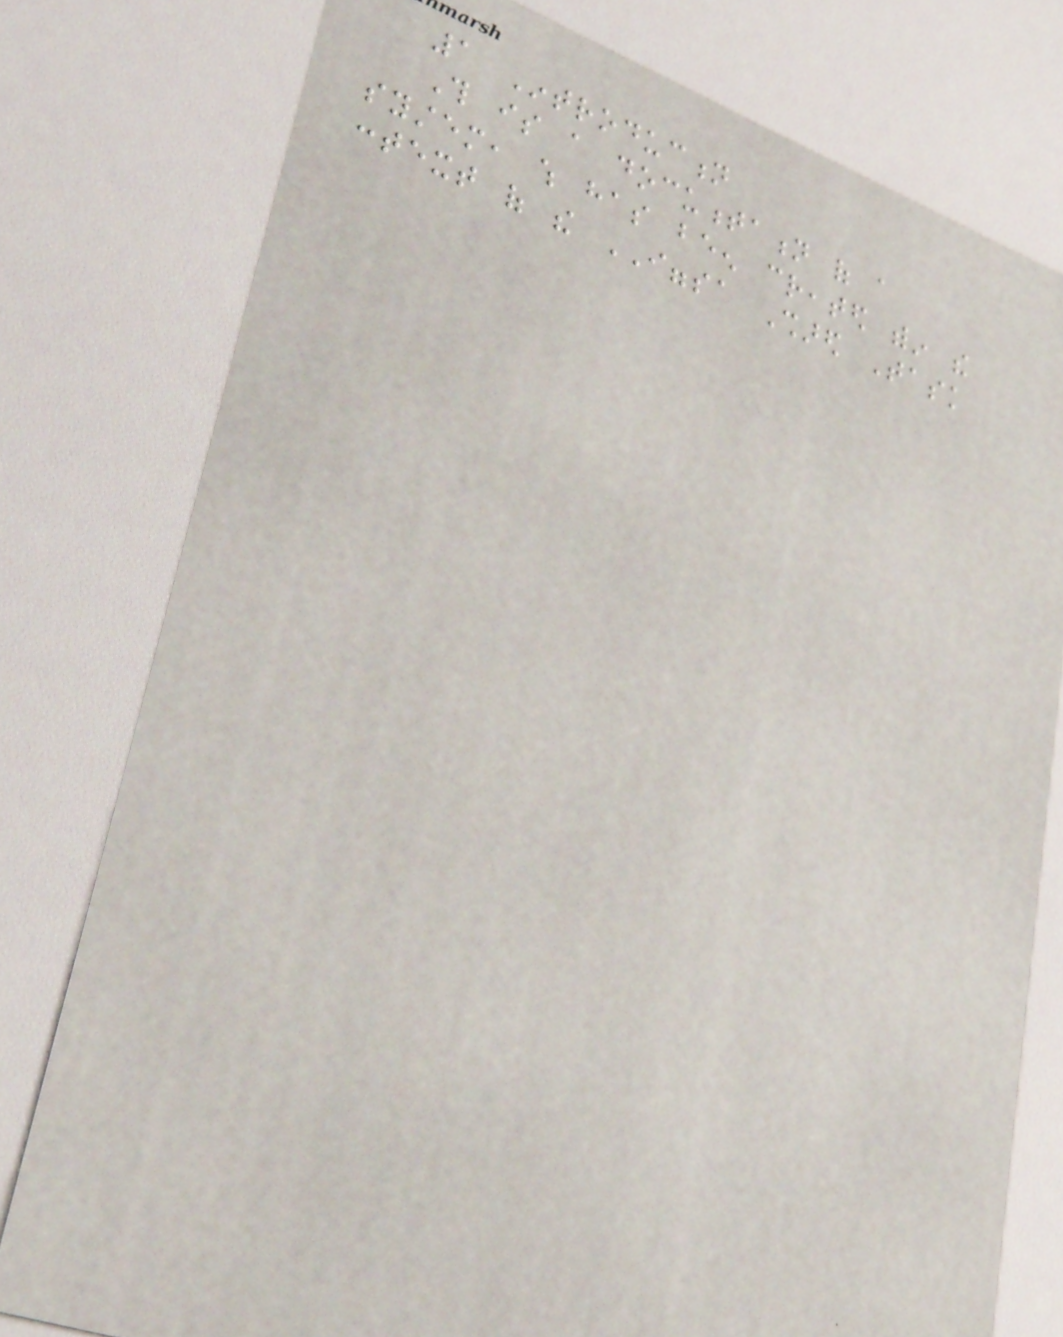1 Introduction
This is a documentation of a
system, which has been created within the
context of the IGGSA Shared Task
